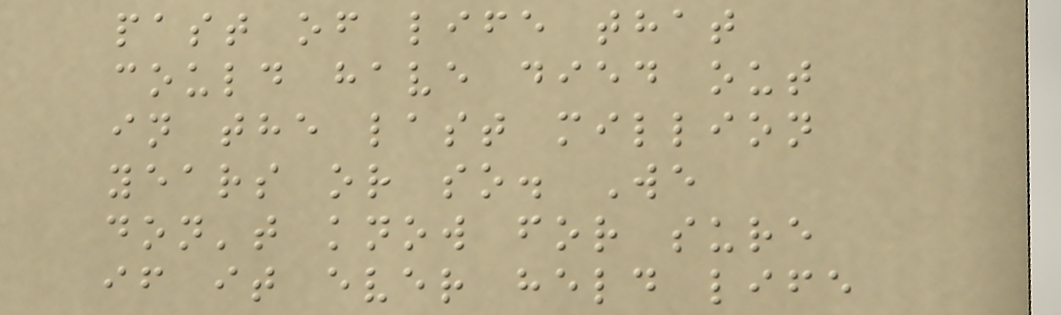past of life that
could have died out
in the last million
years or so. We
don't know for sure
if it ever held life
